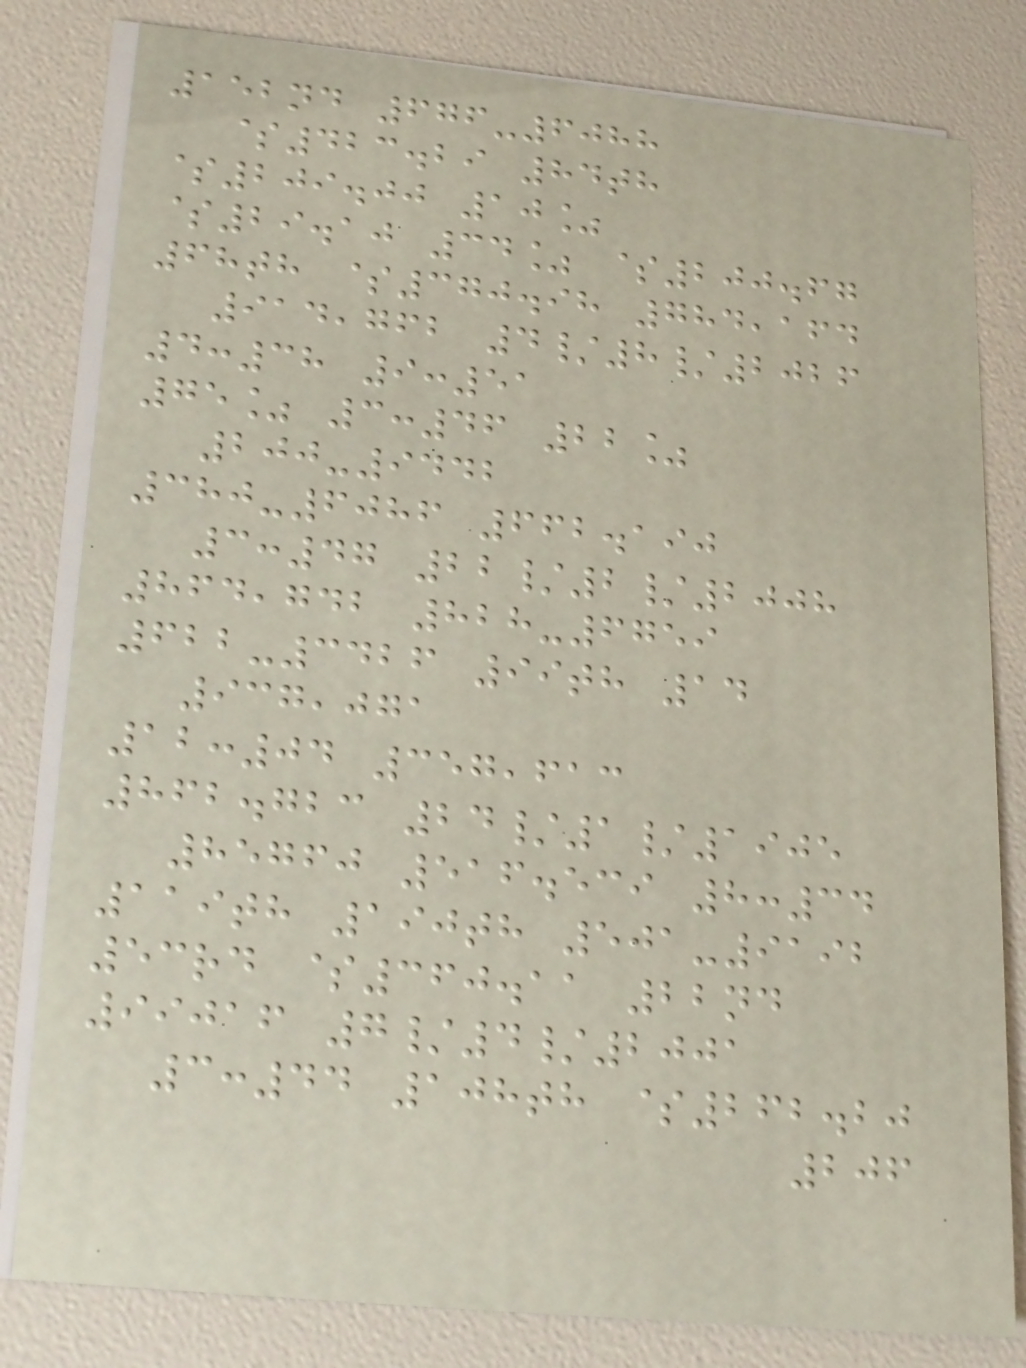152nd 676-6088
$423.29 84th
$209.00 10%
$29.10 34% $200.67
68th $370.98 784,164
914,762 4/8/2026
4:38 9:51
75% 3:46 22%
200-9442
380-6086 662.190
3:47 22/2/2008
864,742 828-6759
622-3426 99th 14
937,071
12:04 357,613
862.723 24/1/1905
85760 516.539 8:34
119th 190th 501-9192
53rd $360.11 22nd
99016 7/4/2001
3:44 108th $262.20
206
